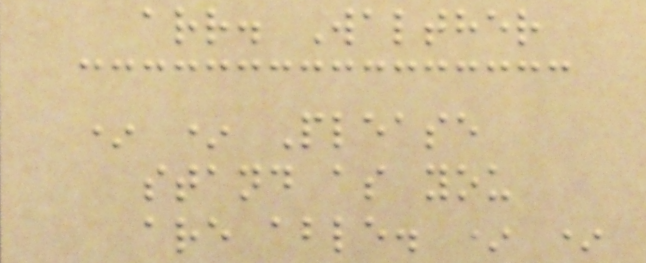arr. Walther
* * Please
stand as you
are able. * *
